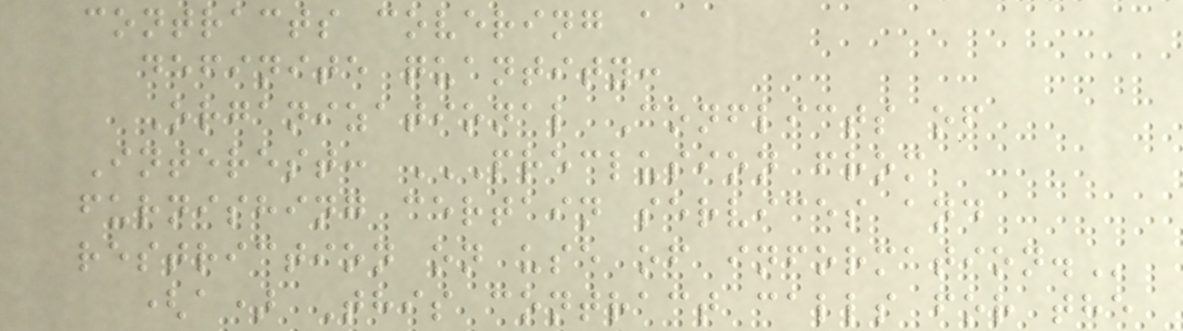contracts covering a
definite quantity:
Organizational Conflicts of
Interest: PRECLUSION FROM
FURNISHING CERTAIN SERVICES AND
RESTRICTION ON USE OF INFORMATION.
(a) This contract calls for the
